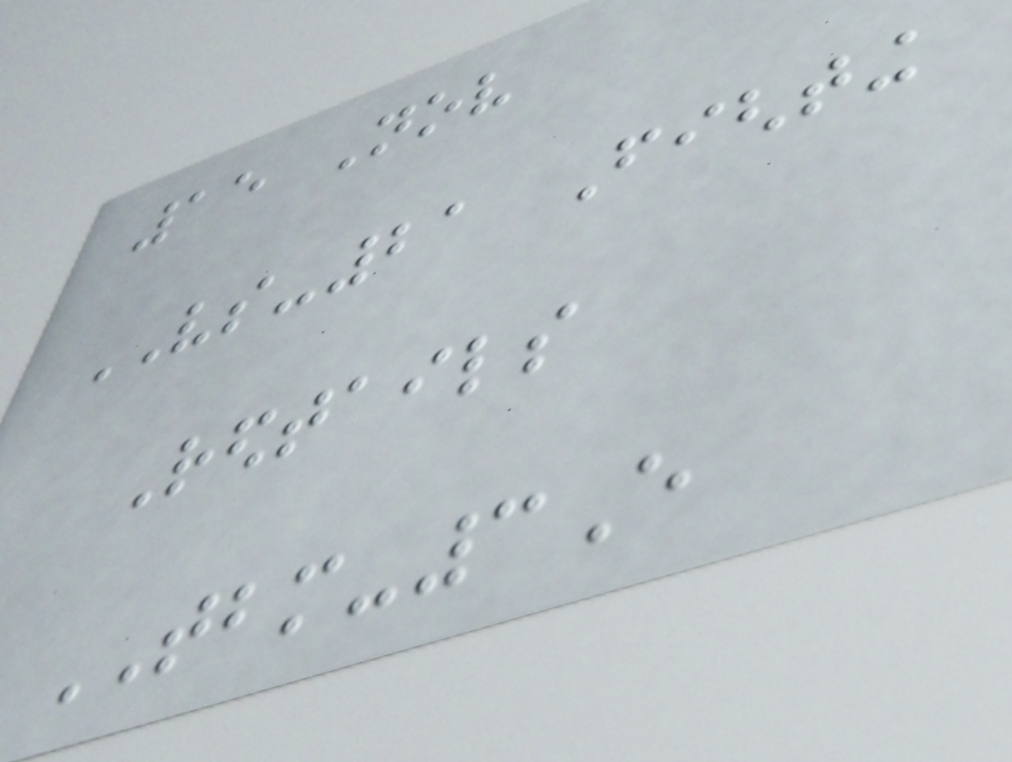15 Nov
VS-21 Fighting
Redtails
TBM-3E
